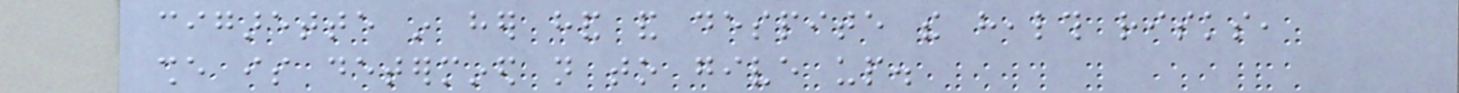cigarette in her hand and despite the health risks,
she is determined not to give up.
